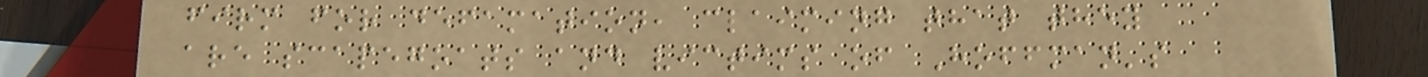firm for defamation, claiming that they
are scapegoats and victims of Hoffman's
